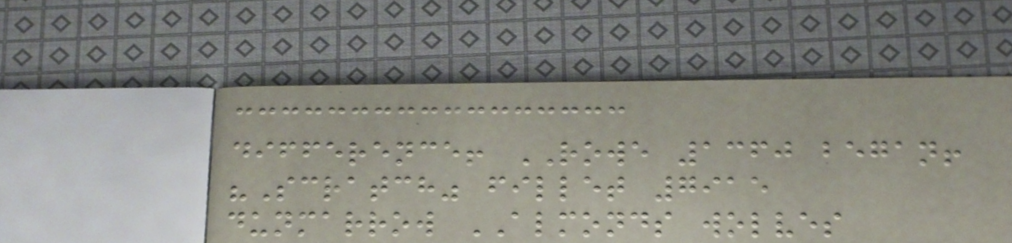difference! ROWE 1360 began!
"Scratch" fillet 7915
dunmarrow ALMONDS wolves
